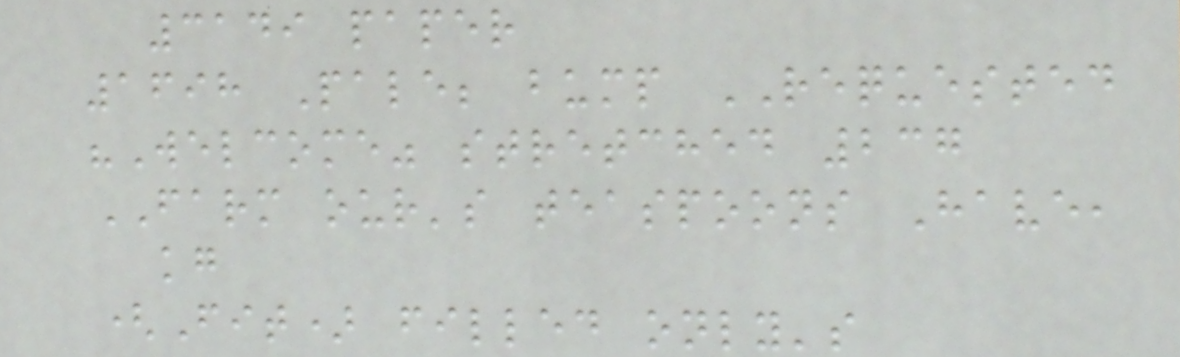3149 paper
1698 Pale; bump REQUESTED
"Welcome" stretched 237
FARM our's teaspoons Have,
kg
(Fit) filled only's
